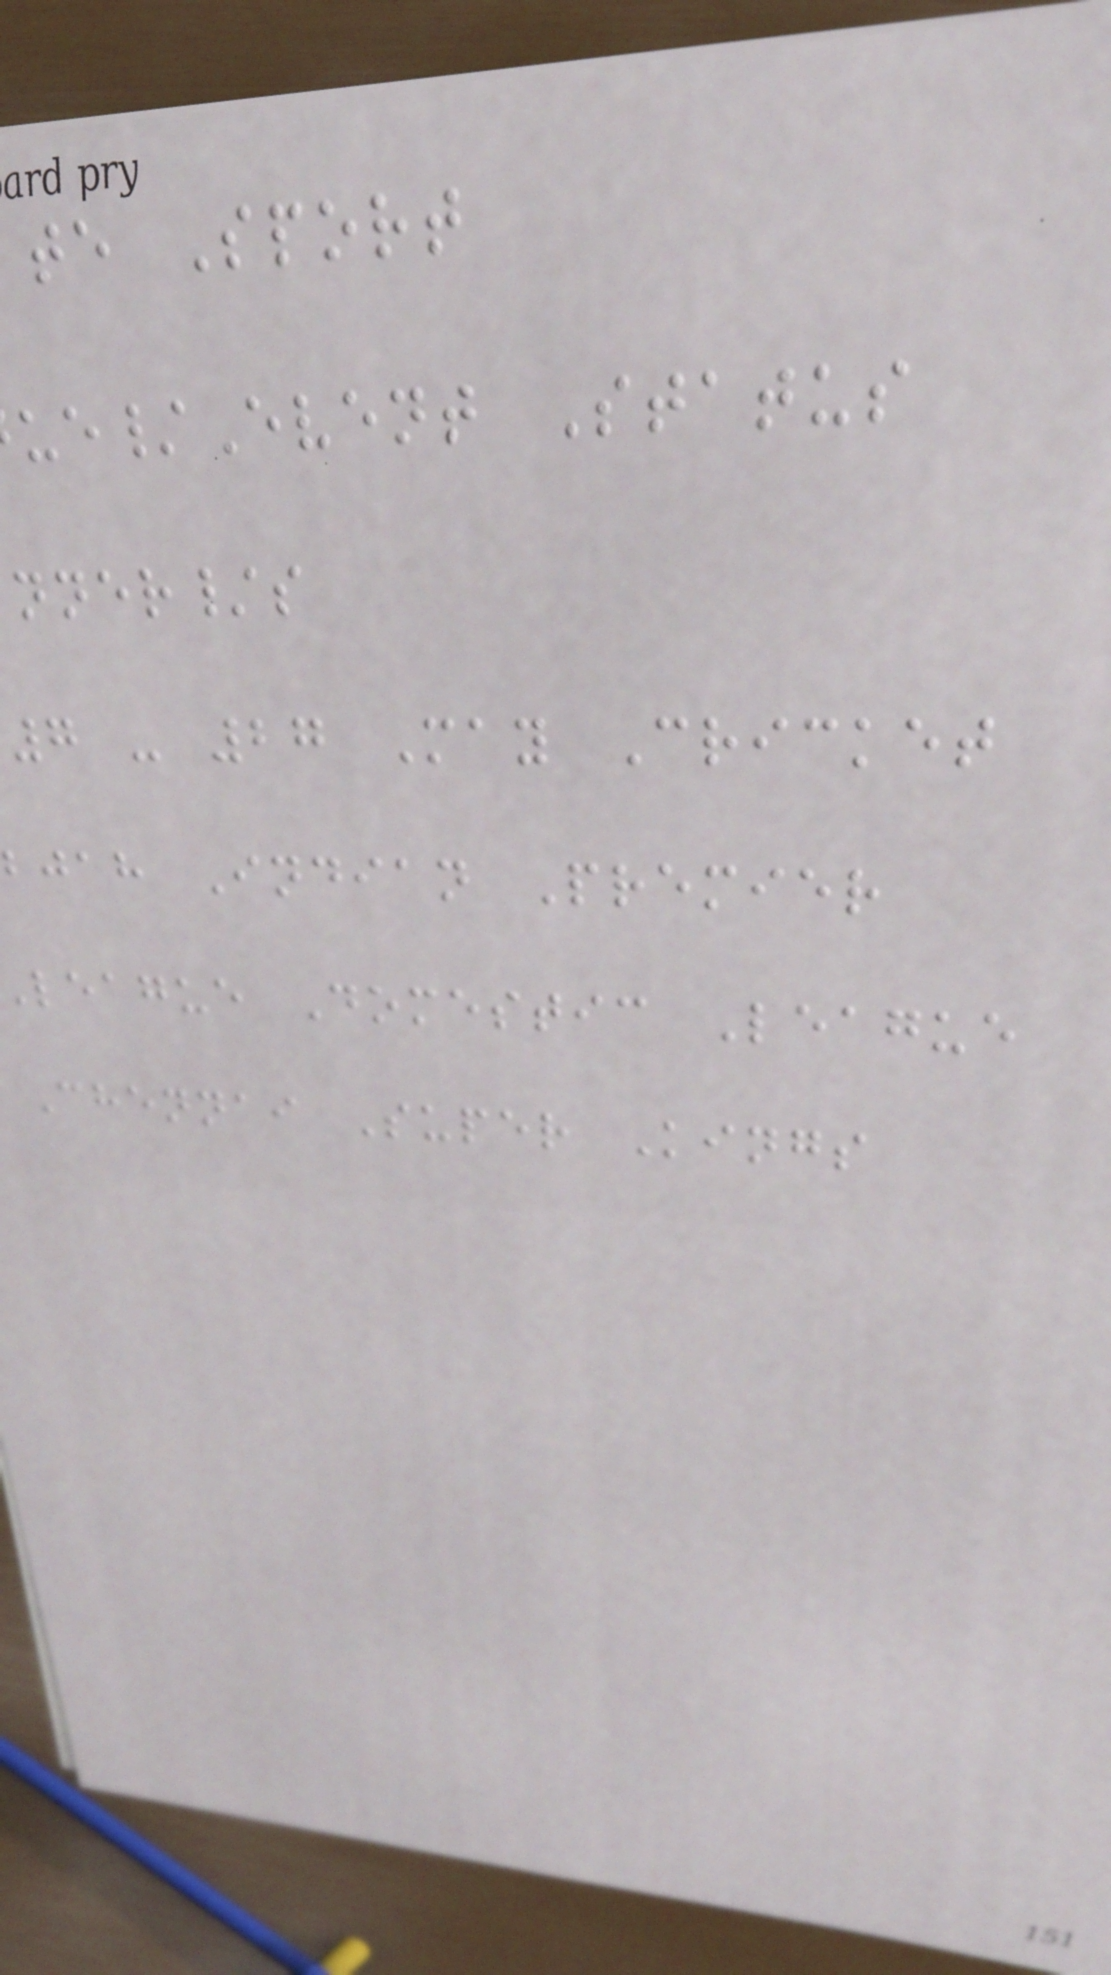te Sport
ue/Event Status
nner/s
7 - 27 May Cricket
bjah Indian Premier
league Domestic League
Chennai Super Kings
